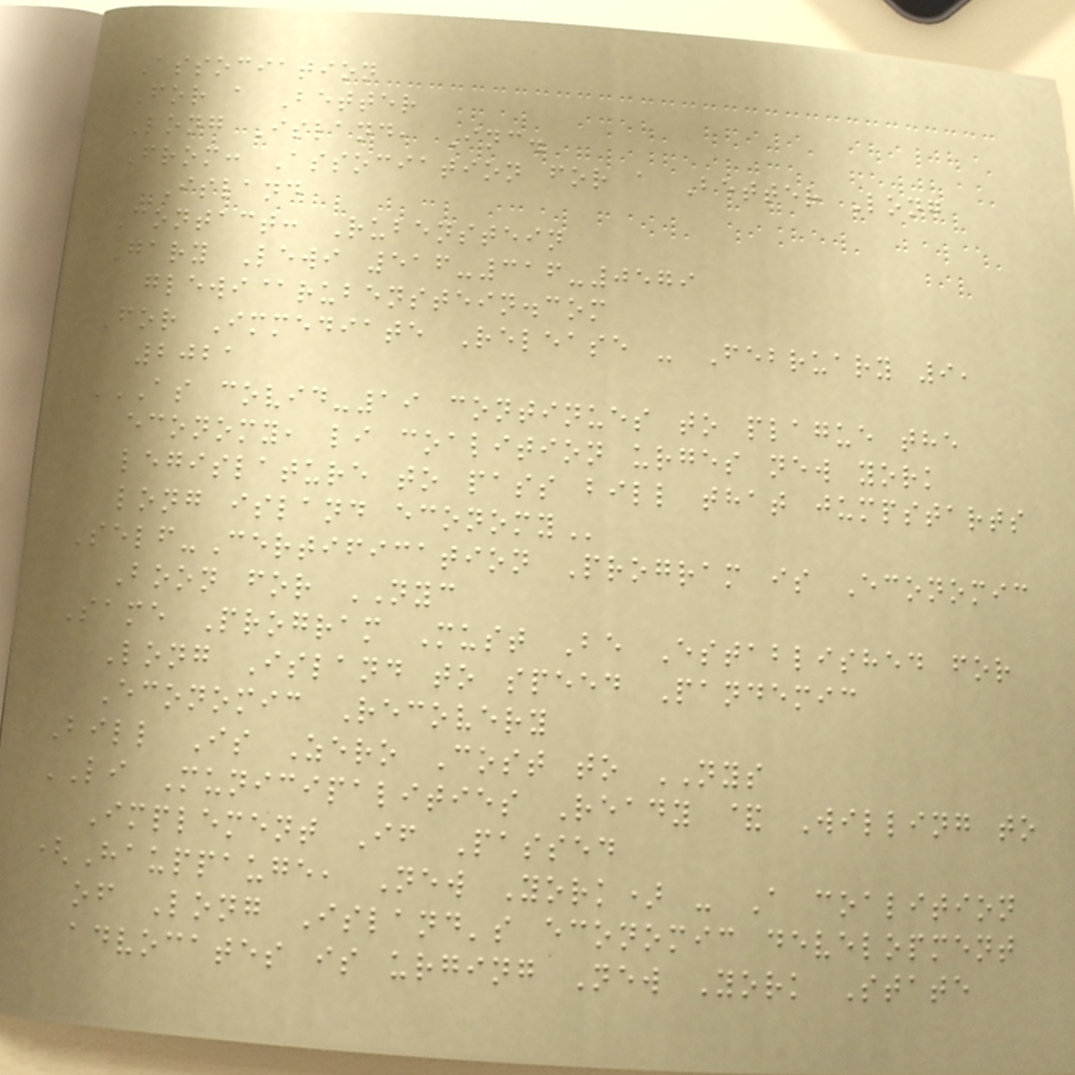Association
For a Better
Long Island, Inc.
From: Association for a Better Long
Island
Contact: Rubenstein
Gary Lewi 516-316-0579
glewi@rubenstein.com
For Immediate Release - February 9,
2021
AS COVID-19 CONTINUES TO PLAGUE THE
ECONOMY, LI COALITION URGES NEW YORK
LEGISLATURE TO PASS BILL THAT JUMPSTARTS
LONG ISLAND ECONOMY
Self-Certification Program is Economic
Boon for NYC
Same Program Must Be Established for
Long Island to speed Pandemic
Economic Recovery
Bill Is Zero Cost to NYS
LI Municipalities Ready & Willing to
Implement If Passed
(Hauppauge, New York) - A coalition
of Long Island's economic development
advocates is urging New York State
